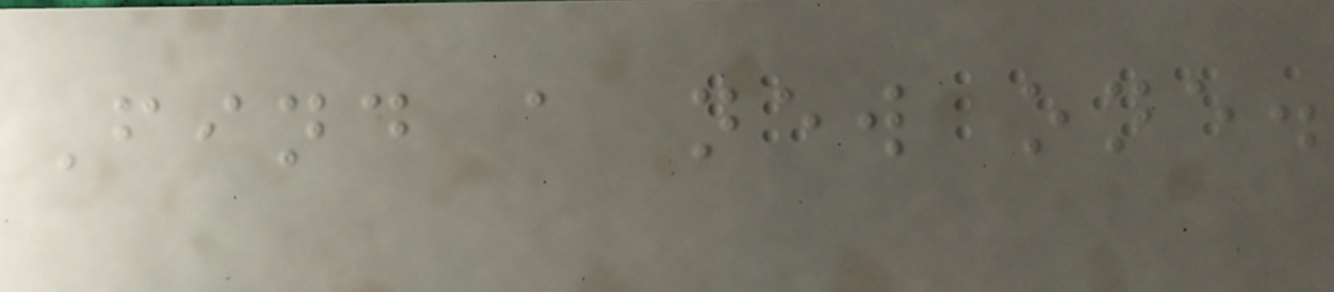Find a new one.
